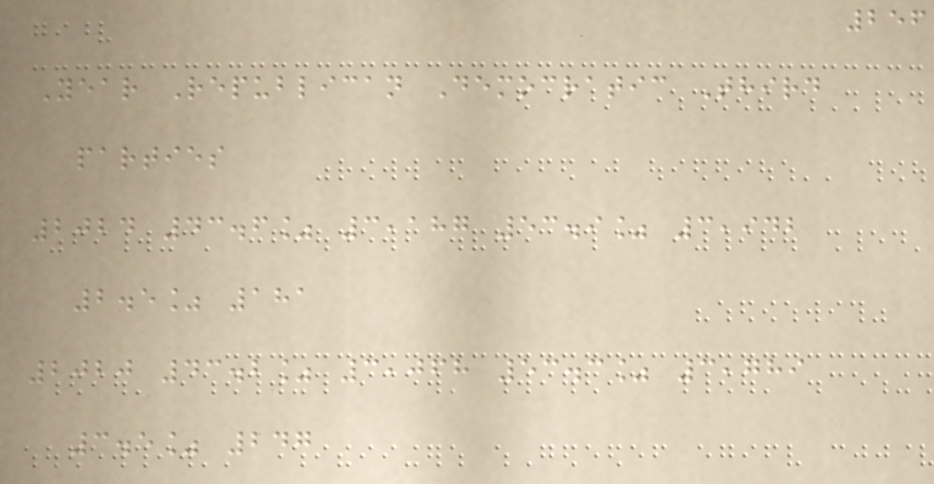256
Year Republican Democratic Third
parties
2024 43.6% 3,187 53.9% 3,942
2.5% 181
2020 43.2% 3,068 53.3% 3,789
3.5% 247
